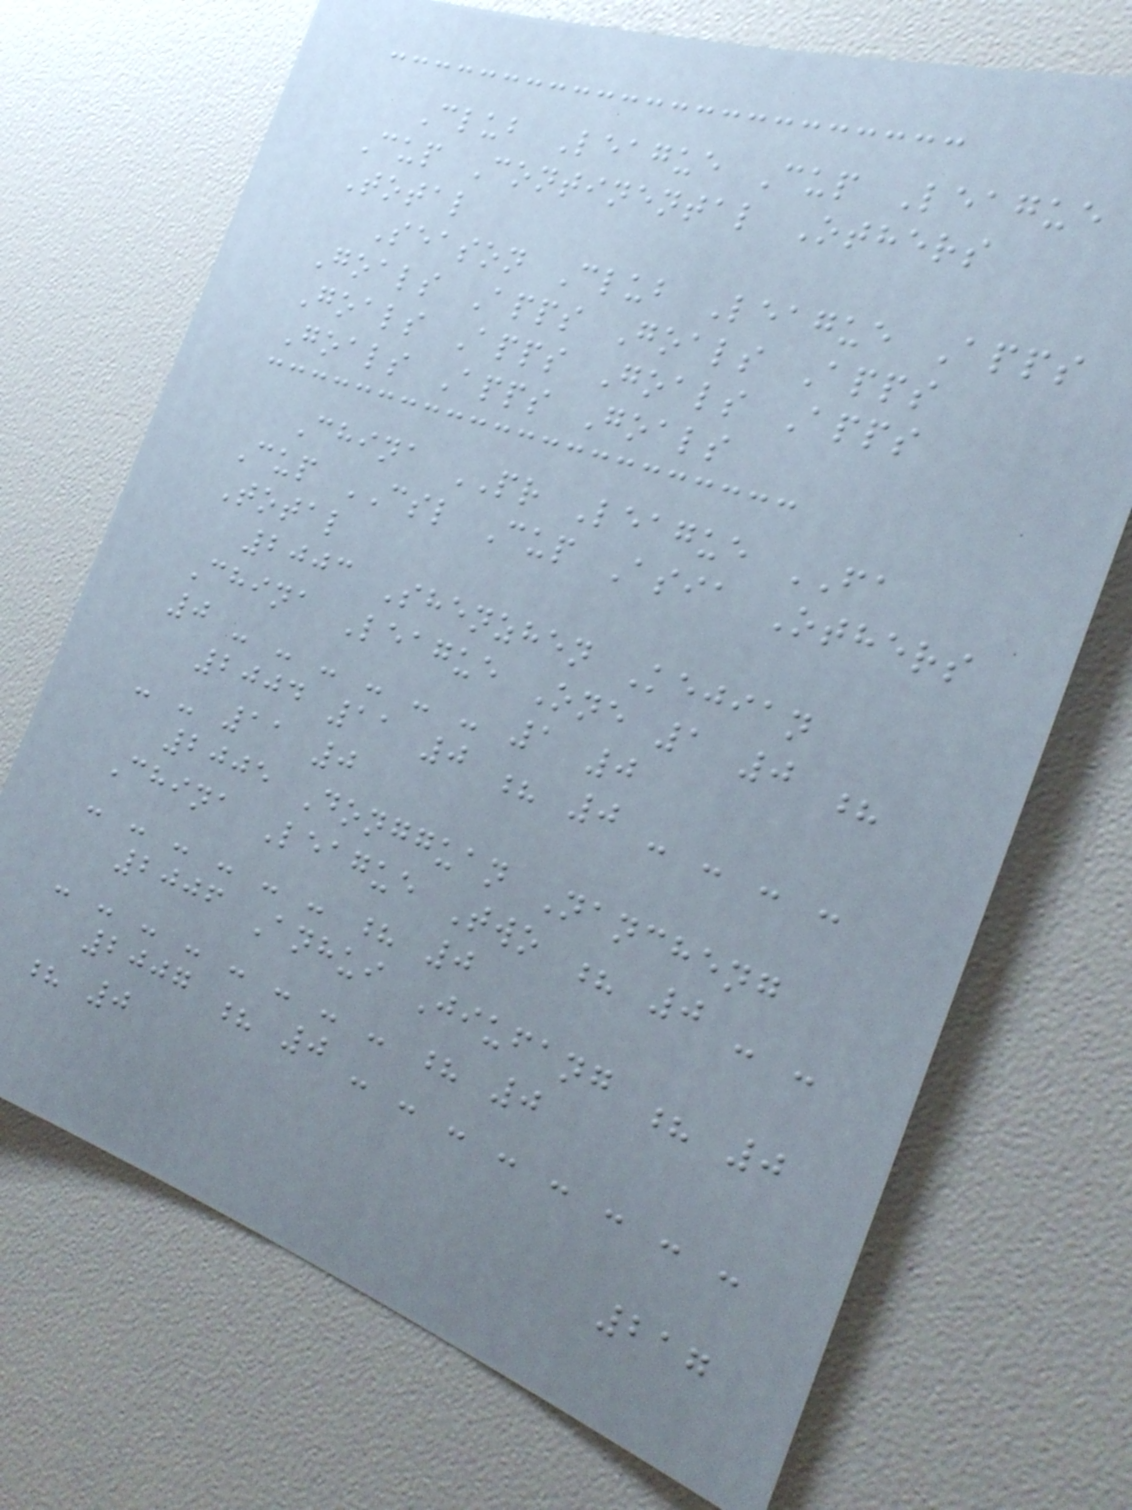Club League Cup League
Cup Continental Others
Total
Season Club League Apps
Goals Apps Goals Apps
Goals Apps Goals Apps
Goals Apps Goals
China PR League FA
Cup CSL Cup Asia Others
Total
2003 Shenzhen Kejian
China League One 1 0 ?
0 - - - - - - 1 0
2004 11 0 ? 0 - - - -
- - 11 0
2005 Dongguan Nancheng
China League Two ? 0 - -
- - - - - - ? 0
2006 Anhui Jiufang ? 0
- - - - - - - - ? 0
2007 ? 0 - - - - - - - -
? 0
217
